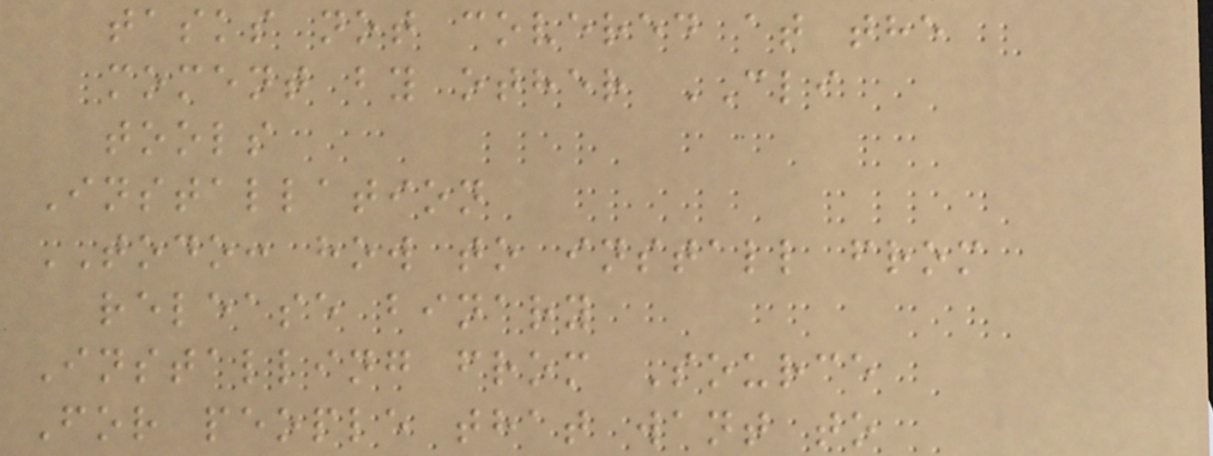tasks not covered at the
moment by other CLI
tools
Installation
TODO: how to install from
release binary
Installing from Source
For people that want to
